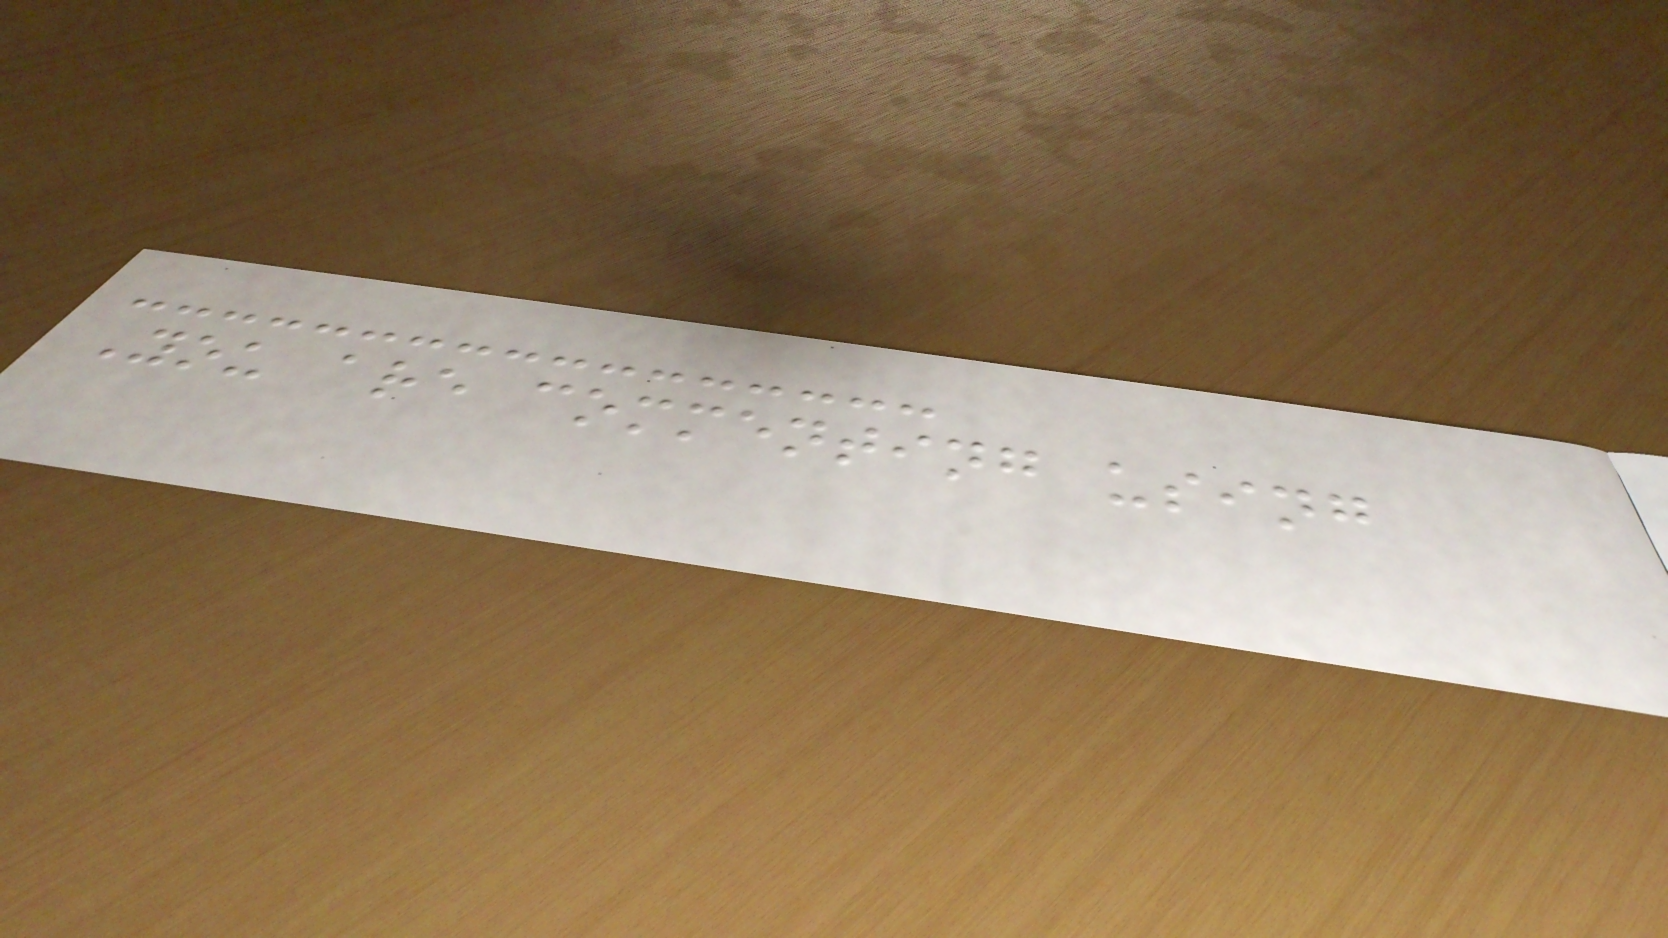You are commenting using
